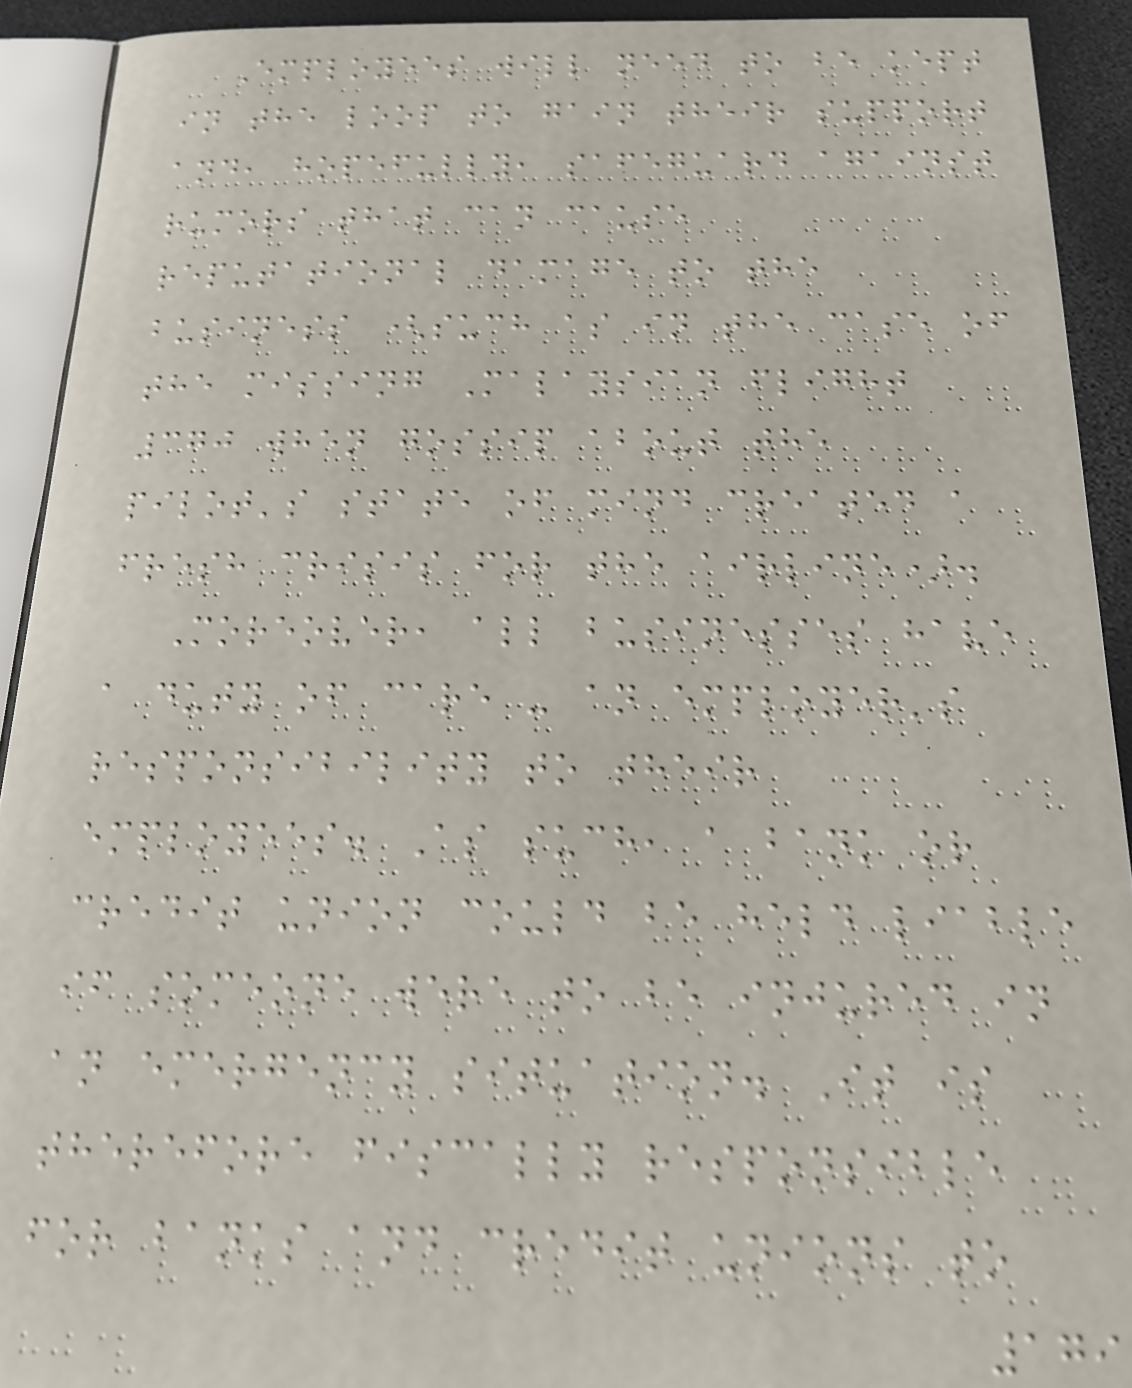Employees will need to be kept
in the loop to gain their support
and, hopefully, safeguard against
rumors that can cause
reputational damage to the
business (such as in the case of
the missing Malaysian flight
370 when gossip about the
pilot's state of mind created a
fresh crisis for the airline).
Moreover, all businesses have
a duty of care - an employer's
responsibility to their
employees. As such, a bank or
credit union could be held liable
if someone were to be injured in
an emergency situation. It is
therefore fiscally responsible
for banks and credit unions to
179
